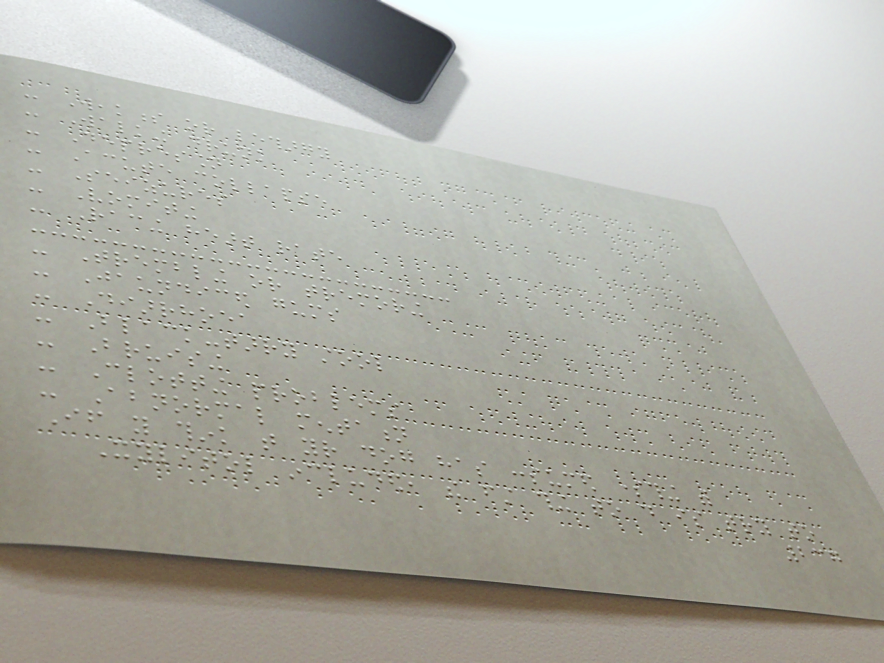- Weakness or lethargy
- Walking drunk
- Depression
- Acute collapse
- Seizures
- Vomiting
- Racing heart rate
- Trembling or tremoring
- Jaundiced gums
- Diarrhoea
- Black-tarry stool
- Bruising
- Clotting problems
- Abnormal mentation
If you think that your dog has consumed something with
Xylitol included, the first thing to do is try to
237
